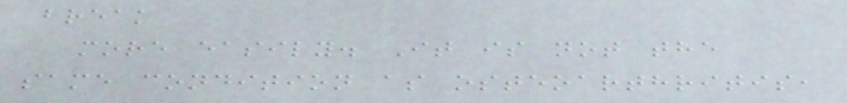break
more easily. It is not the
same condition as osteoarthritis,
